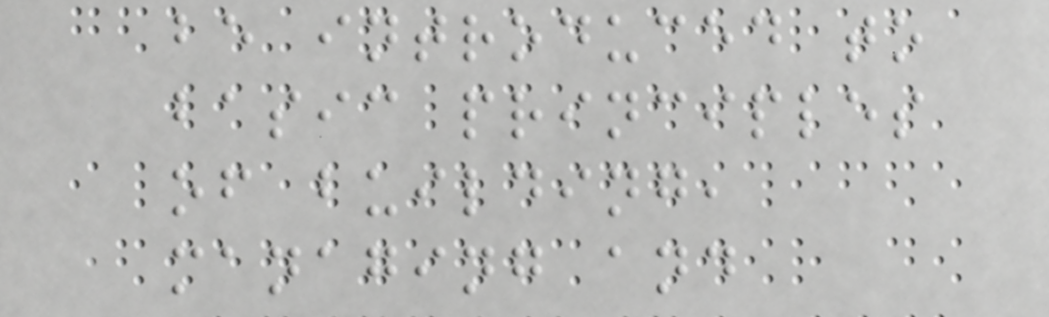be introduced to
basic principles
of building,
managing and
